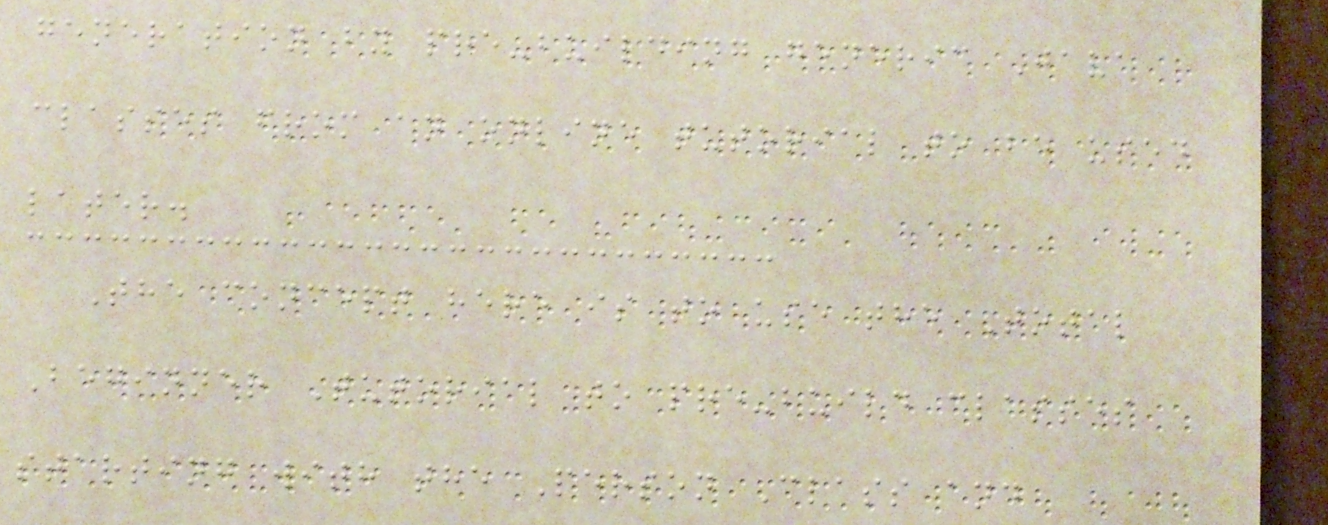generation by pre-building generic Java
classes from an online tutorial to be used
later.
The concept here is to use the Total
Beginner Tutorial to pre-build classes
starting with the Person Class and
